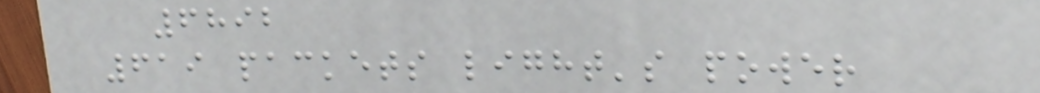6892
619 packets light's power
